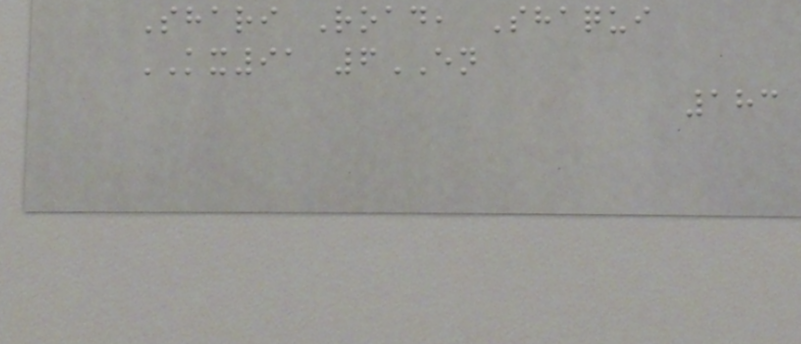Shari Road, Shaqui
KX91 6EN
183
